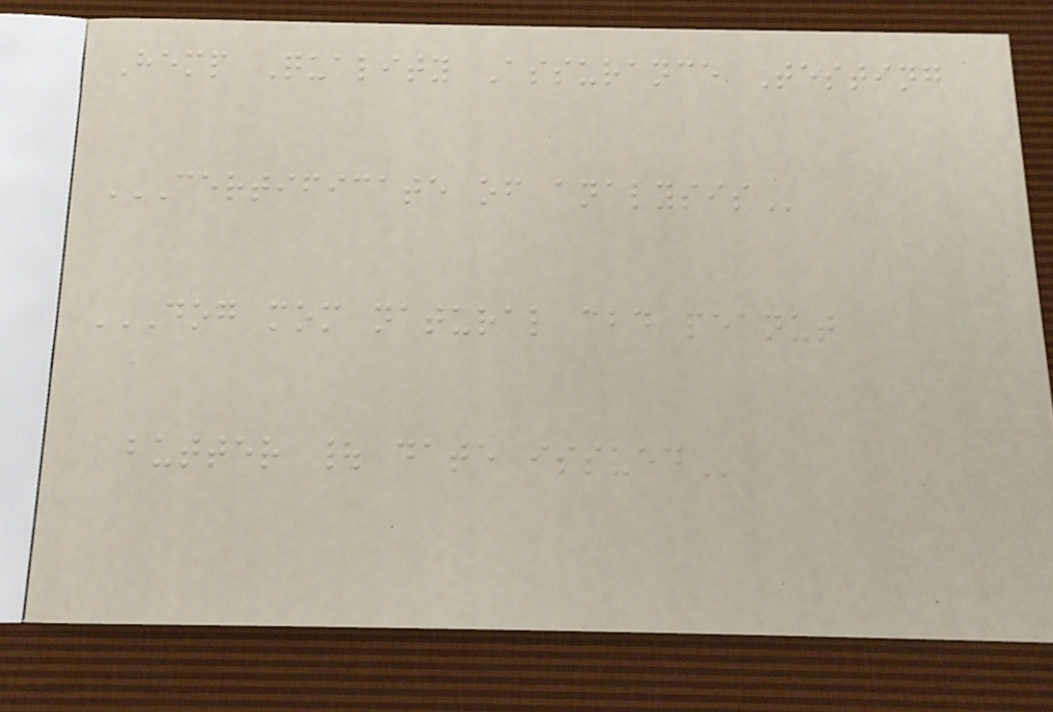Hemp Quality Assurance Testing
CERTIFICATE OF ANALYSIS
DOG MOM NATURAL CBD PEANUT
BUTTER | DATE ISSUED
